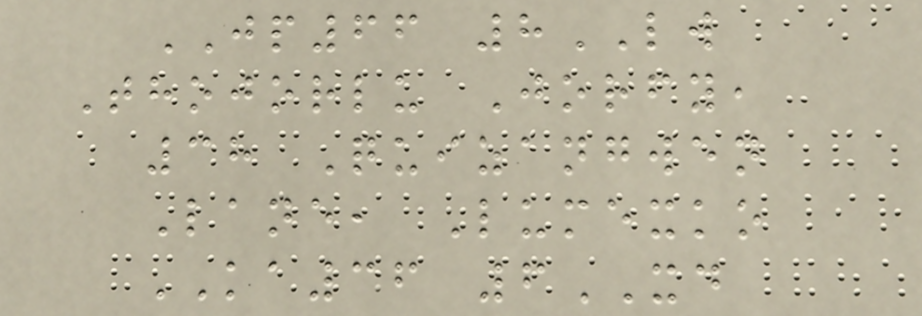JP66 8LW
Thojorlu Jorfy,
38 Quizangwen
Lane, Lumexko
KA36 6XD
